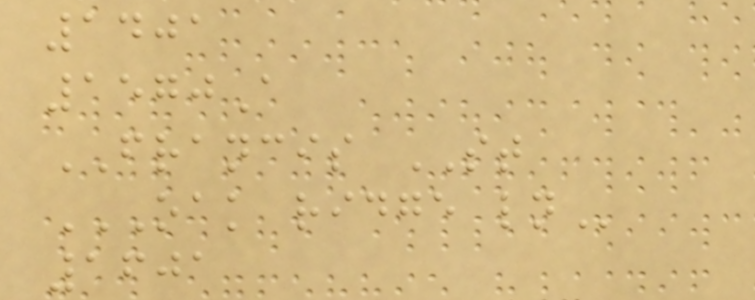1401
1570A
FRANCIS ST
OAK RIDGE LN
1601
